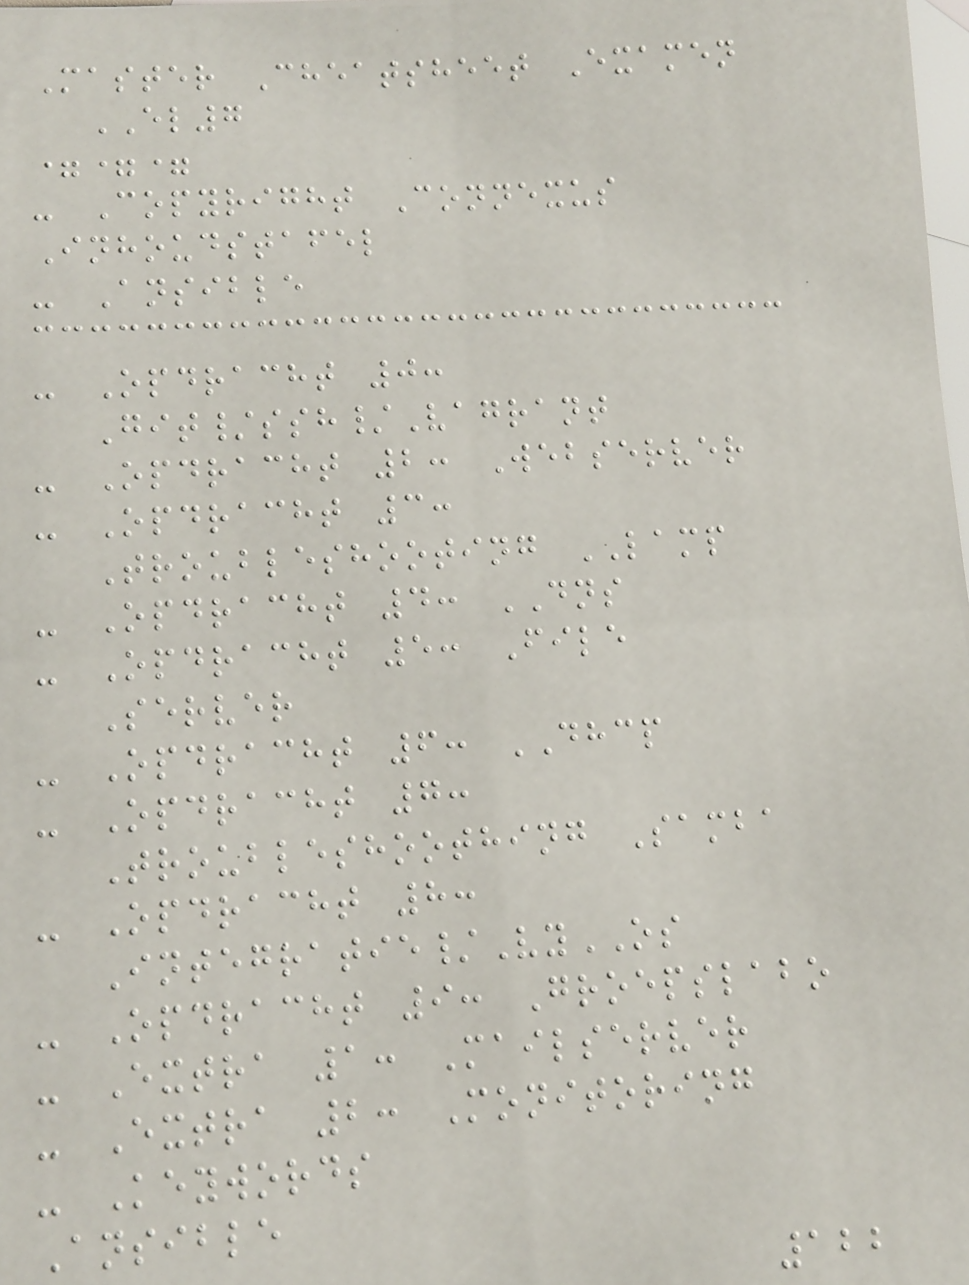Master Cheatsheet Examen
EL7
===
- Copyright Connexus
Inhoudstafel
- Ansible
- Opdracht 0:
Git/ssh/Vagrant
- Opdracht 2: Webserver
- Opdracht 3:
Troubleshooting LAMP
- Opdracht 4: DNS
- Opdracht 5: File
Server
- Opdracht 6: DHCP
- Opdracht 7:
Troubleshoothing Samba
- Opdracht 8:
Integratie/VyOS
- Opdracht 9: Groepslabo
- Extra 1: Mailserver
- Extra 2: Monitoring
- Keywords
Ansible
122
